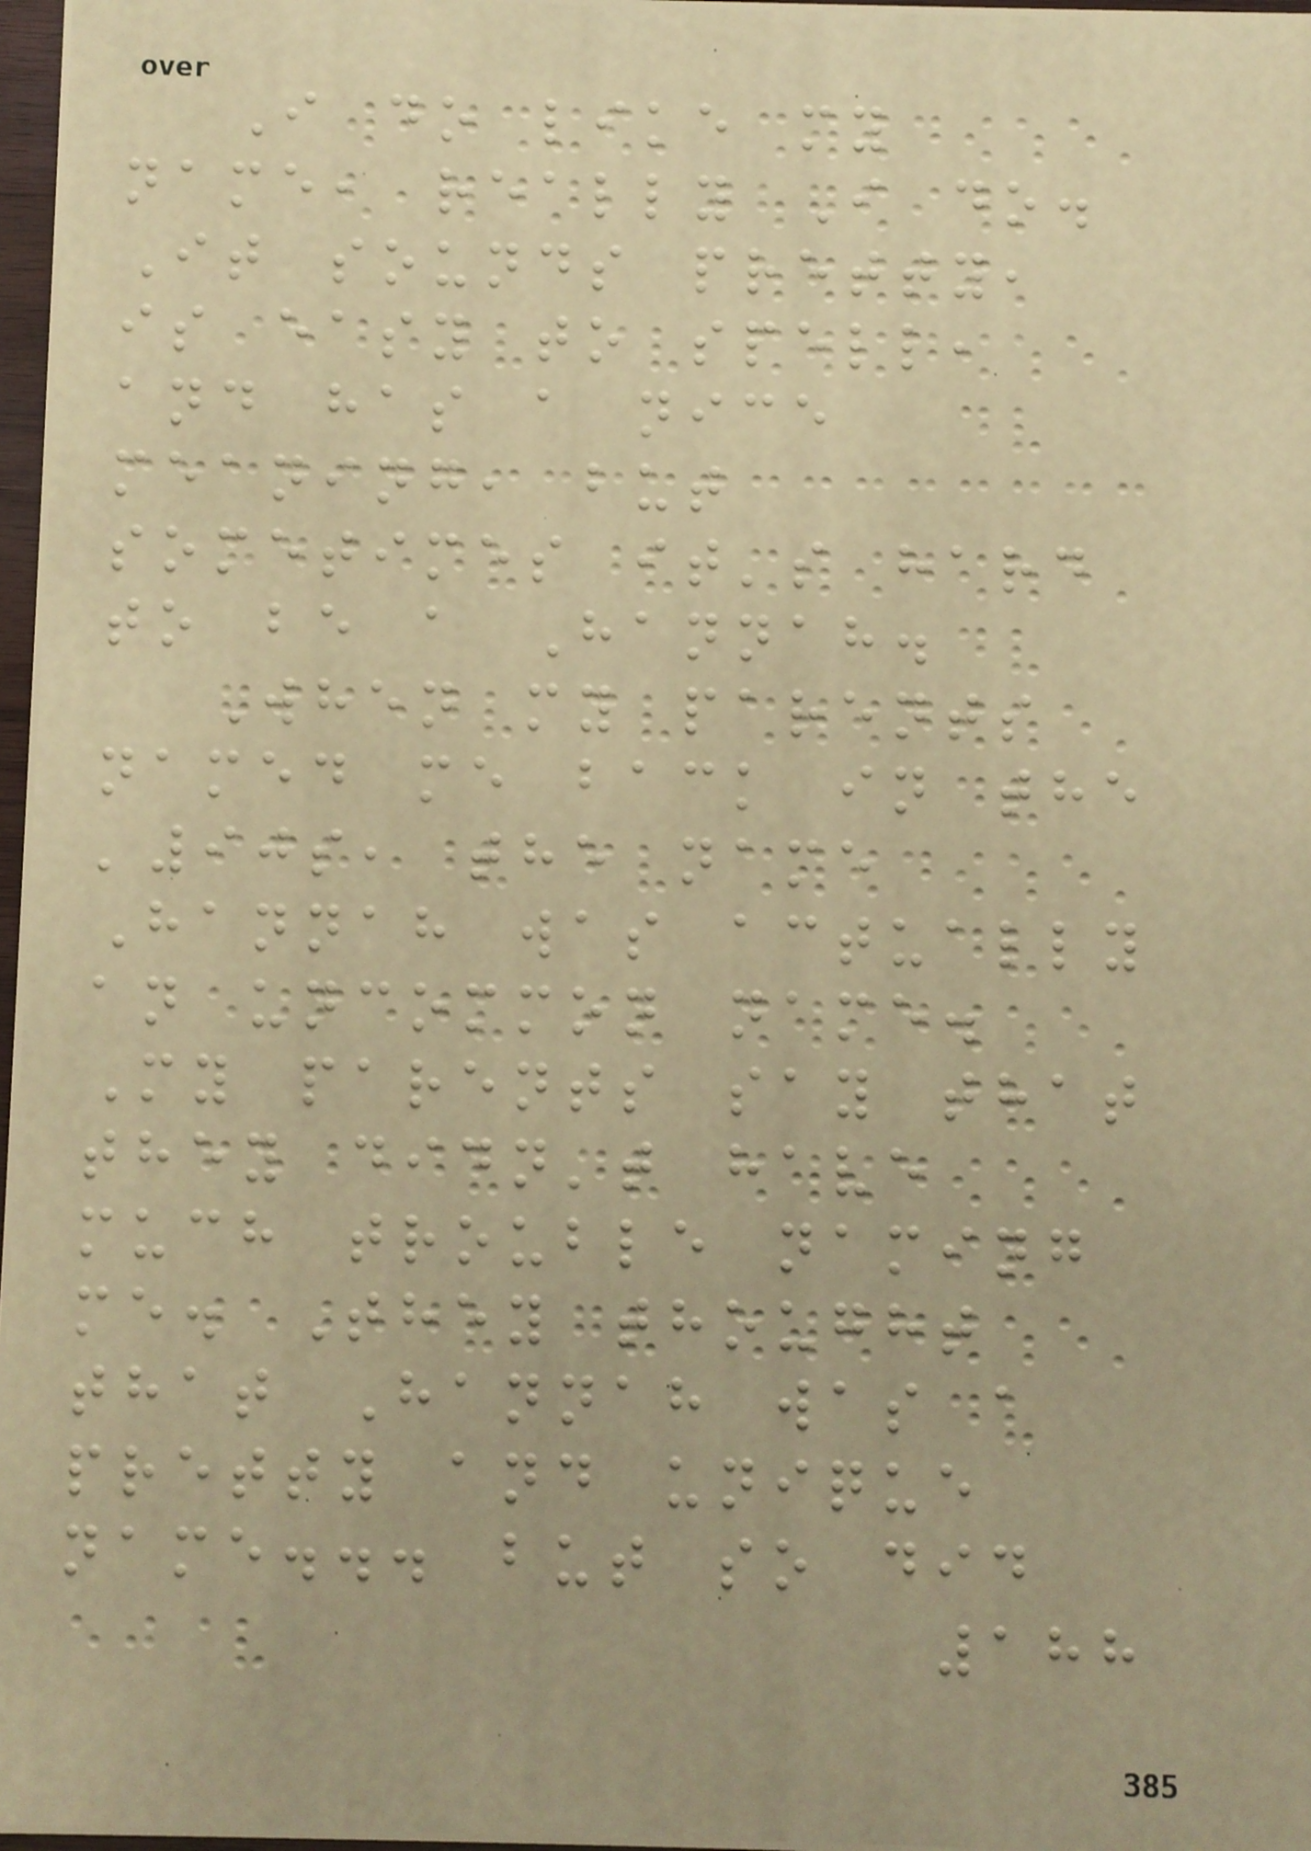I do like my
name, really I do.
It sounds pretty,
is easy to spell,
and has a nice
meaning, but
sometimes it's hard
to be a Hannah.
When my parents
named me back in the
'90s, the name
Hannah was actually
an uncommon name.
My parents say that
they didn't have
much trouble naming
me. They thought
that Hannah was a
pretty and unique
name... but so did
188
